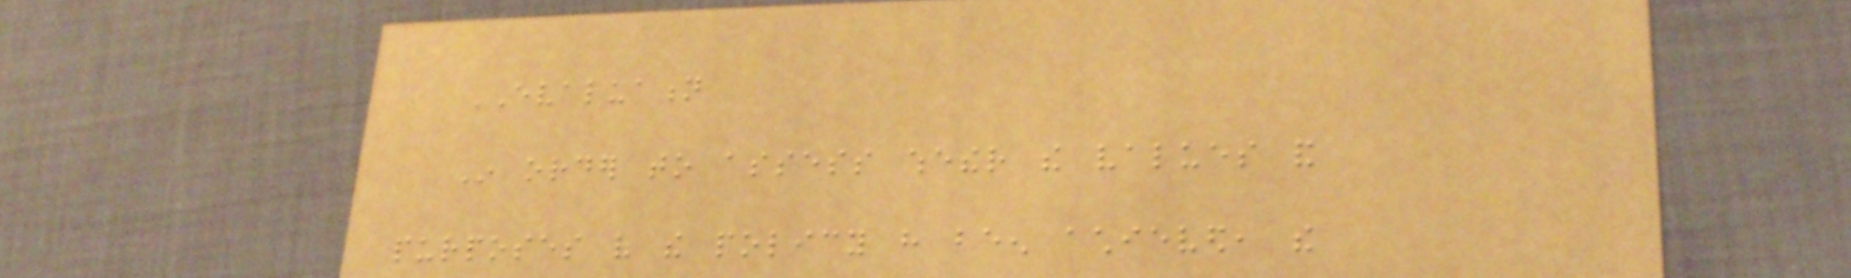EVALUATION
In order to assess whether the values and
purposes of the policy have been achieved, the
